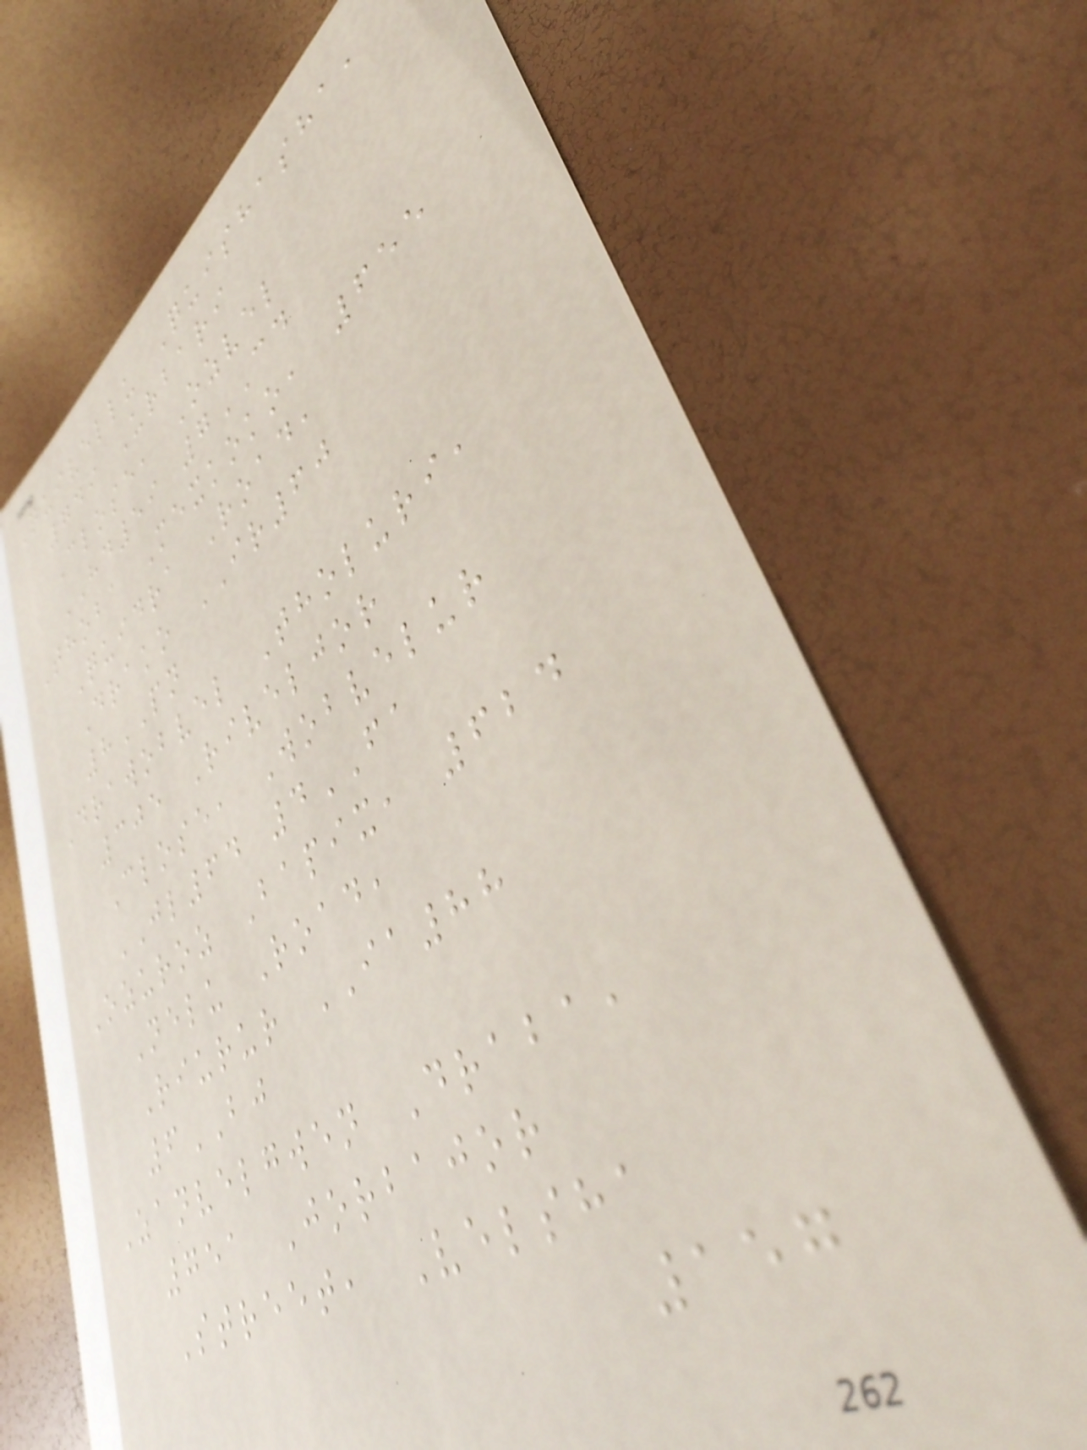Quivellu Quishasha,
749 Urbari
Close, Ozvel
HD59 7CD
Thoba Mexkoko, 655
Quidra Road,
Drako IR60
8PN
Drawobvel Tholuri,
305 Riveljor
Close, Wobvelur
JL64 4FA
Ozuroz Bapix, 624
Nelu Road,
Riurur IA88
6BJ
Zanvelgwen Draba,
751 Jorbajor
Street, Velsha
157
